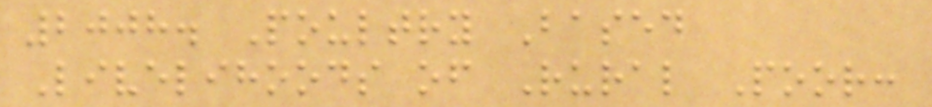2008. Poultry Based
Livelihoods of Rural Poor:
